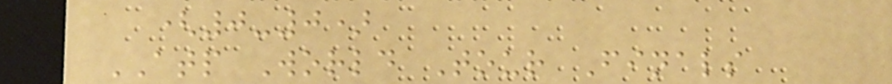(0-0)
ATP World Tour Finals
